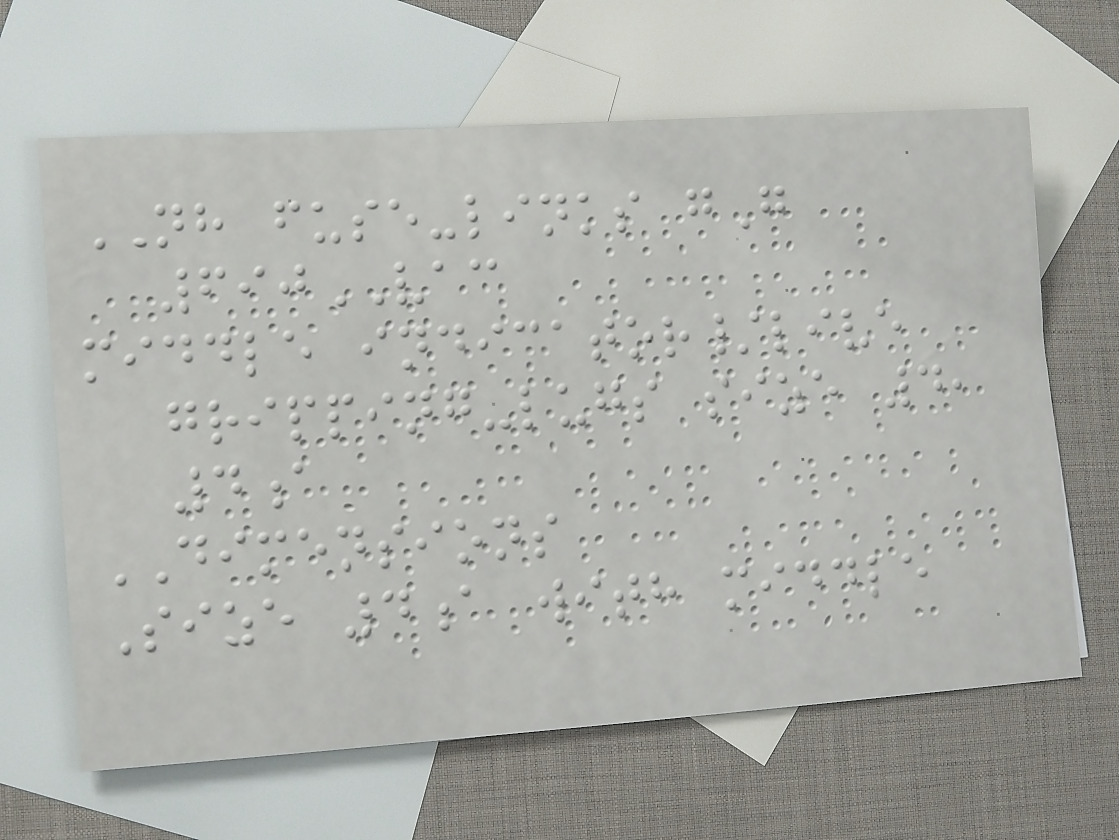NH fuse-links gG
690VAC
middle indicator/live
gripping-lugs size 4,
4a
DIMENSIONS
Size 4a with middle
